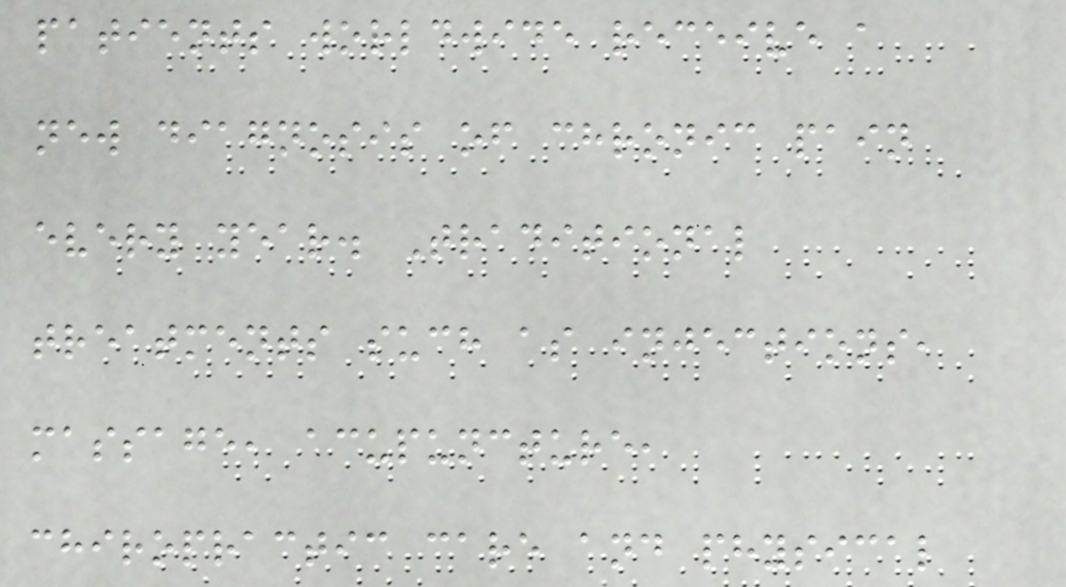patients worldwide receive a
new diagnosis of chronic pain
every year. Traditional
treatments such as injections,
massage, acupuncture,
chiropractic care and physical
